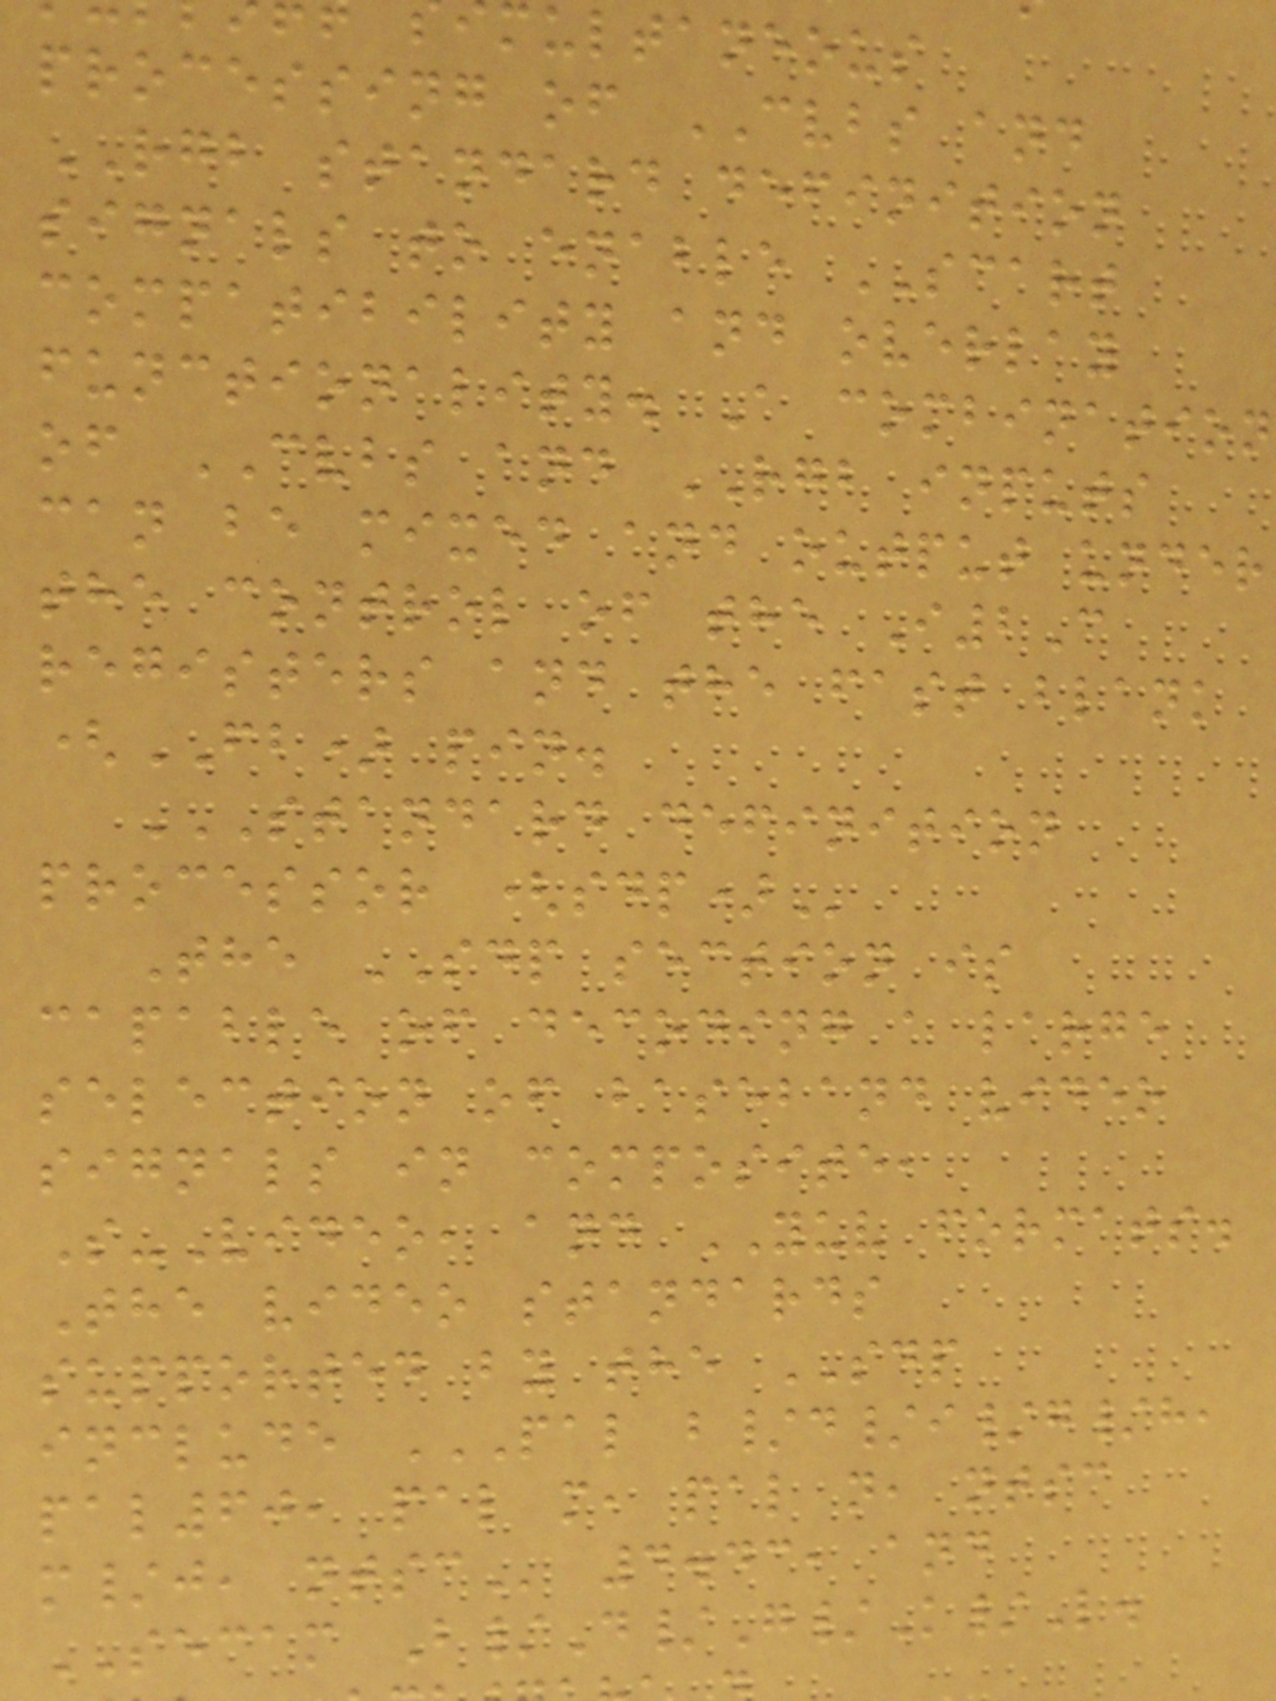multaneous
processing of CVBS and
RGB standard definition
signals to enable SCART
compatibility and overlay
functionality. A combination
of CVBS and RGB inputs
can be mixed and output under
the control of the I2C
registers and the fast blank
(FB) pin.
STANDARD DEFINITION
processor
The SDP section is
capable of decoding a large
selection of baseband video
signals in composite,
S-Video, and YUV formats.
The video standards
supported by the SDP
include PAL B/D/I/G/H,
pal60, pal m, pal n, ntsc
SECAM B/D/G/K/L.
